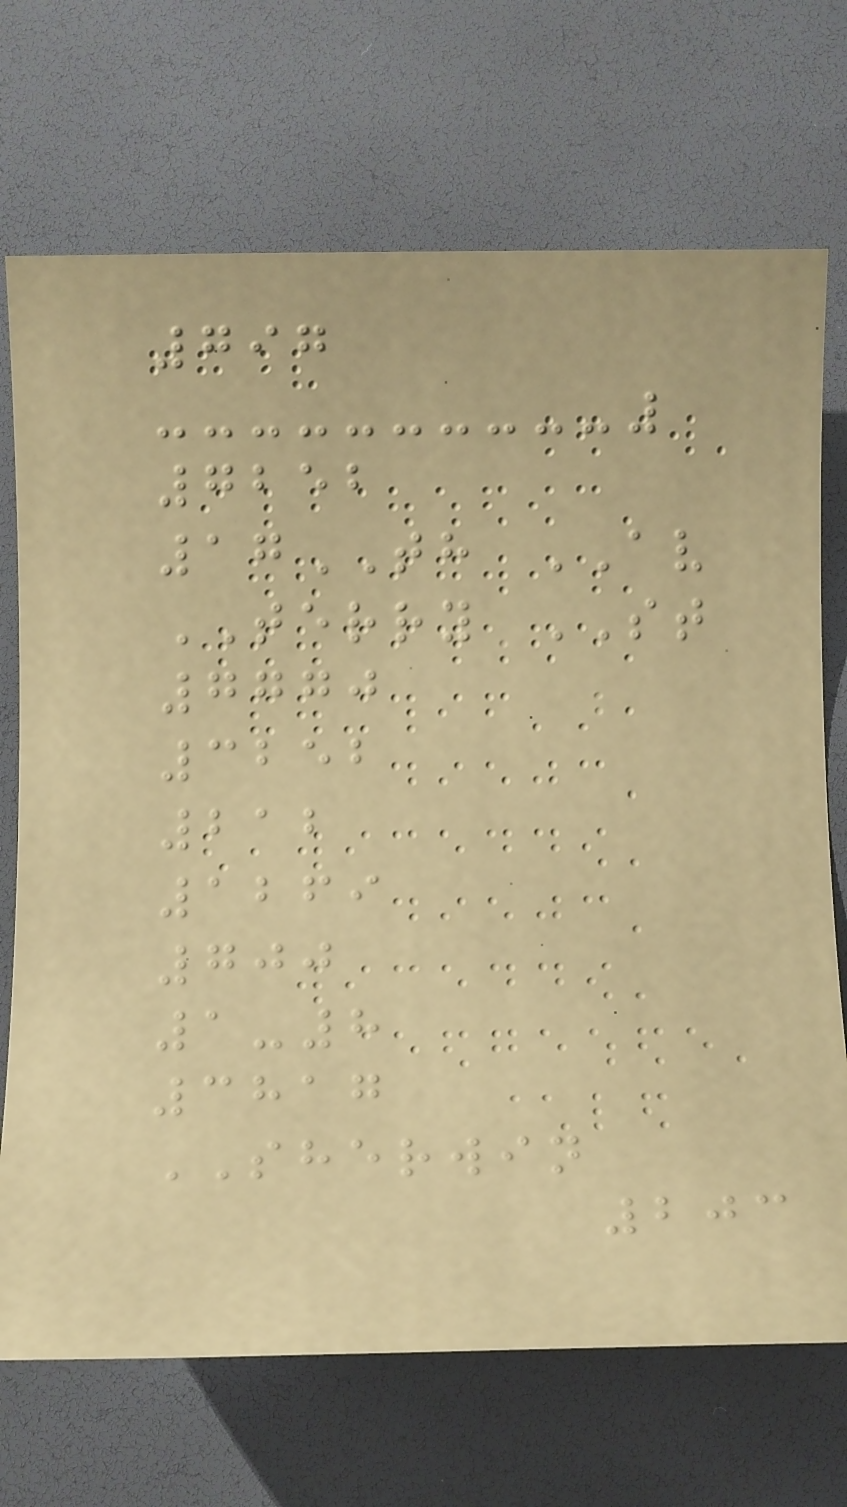797
7252
17TH AV
TERRY ST
7770
3252
212
1269
700
1-8
3817
SHERWIN
203
